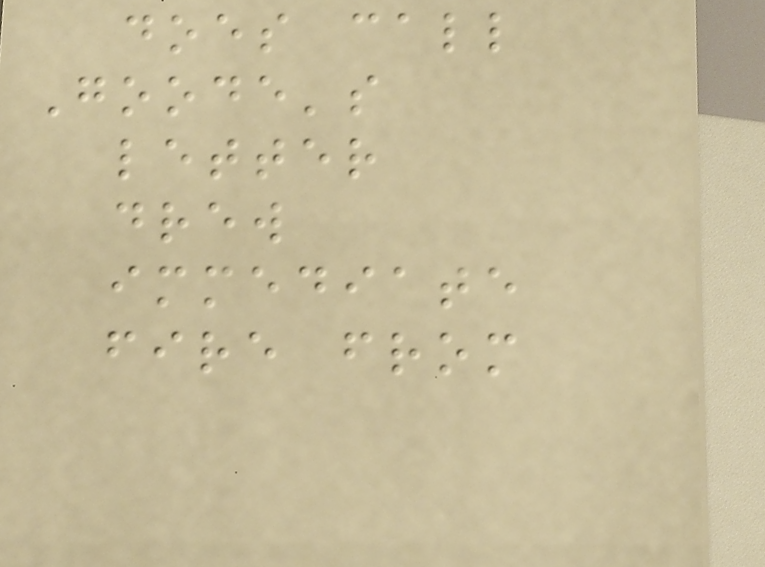does call
Goode's
letter
drew
immediate
fire from
